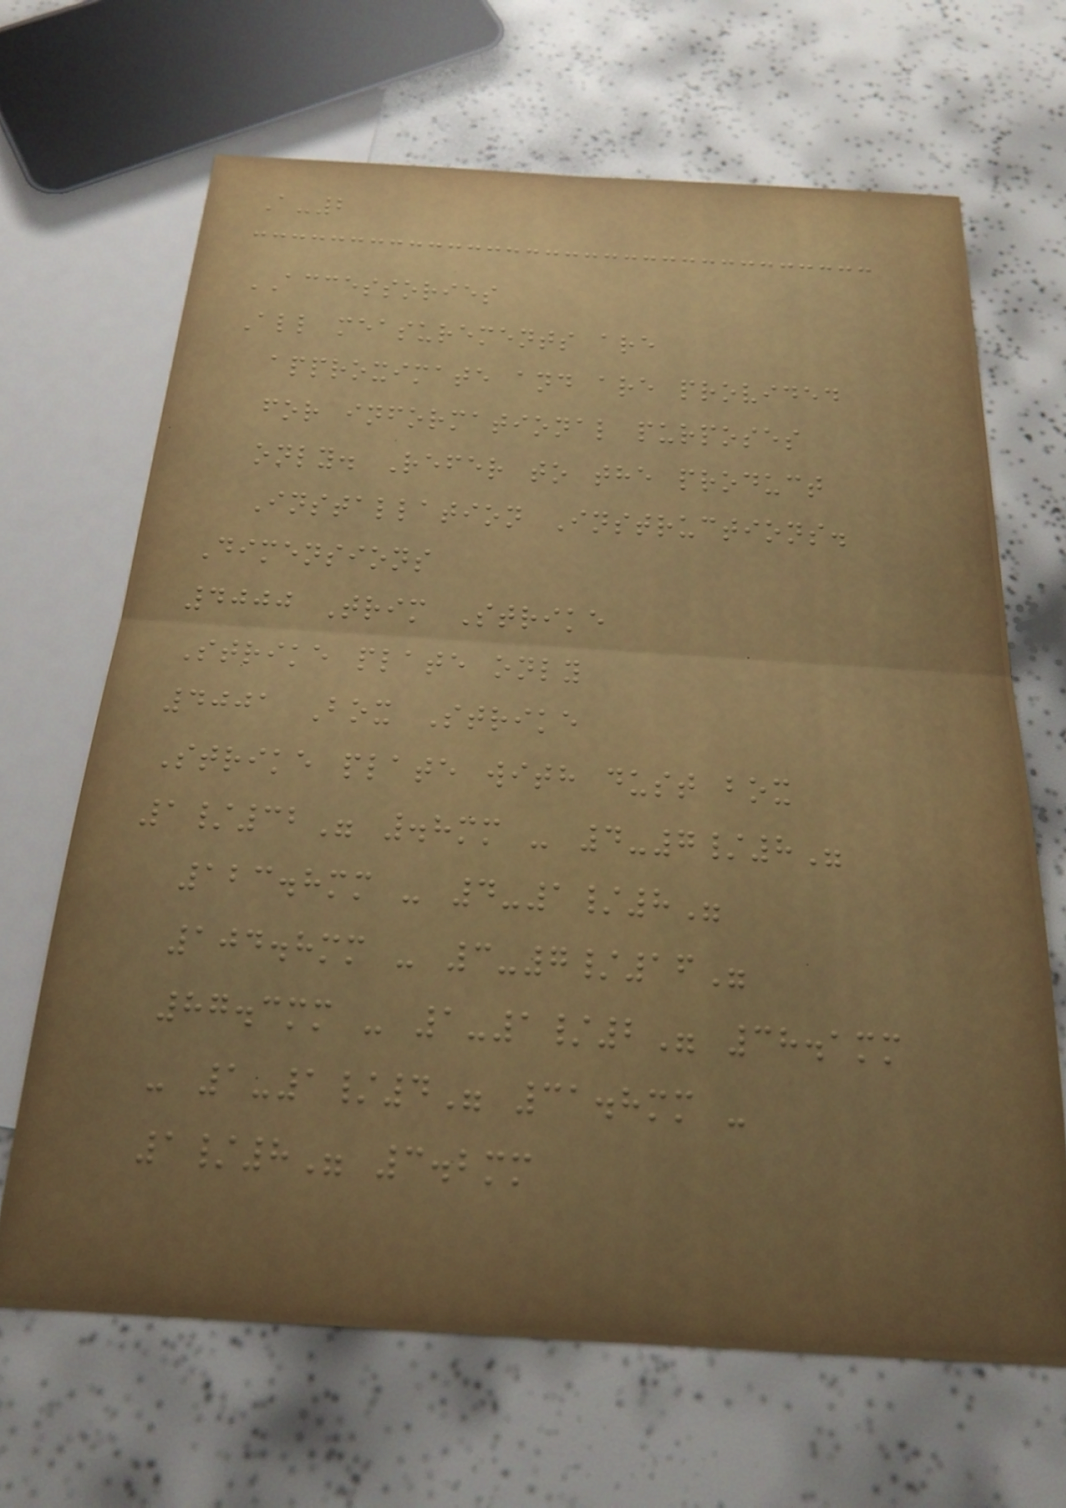A-2
ACCESSORIES
All measurements are
approximate and are provided
for informational purposes
only. Refer to the product
Installation Instructions.
Dimensions
4000 Trim Strike
Strike plate only
4001 Box Strike
Strike plate with dust box
1/32" .8mm - 4-7/8"
123.8mm - 4-1/8"
104.8mm - 3-7/16"
87.3mm - 1-1/2" 38.1mm
- 1-1/4" 31.8mm -
1/8" 3.2mm
